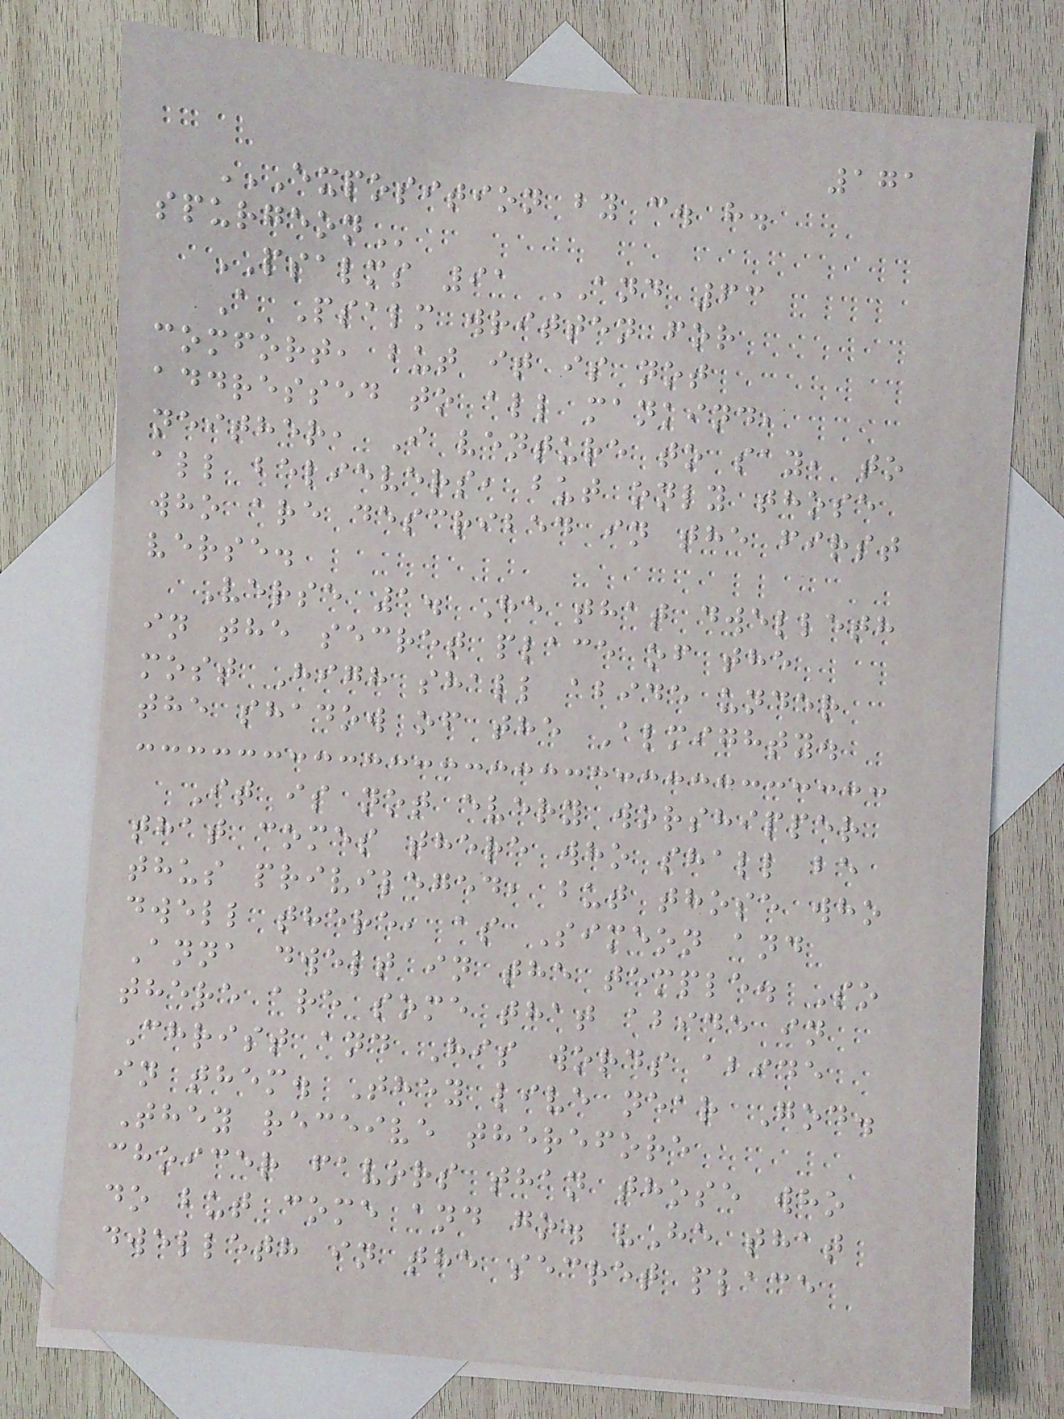171
EXPOSITION BY C. H.
SPURGEON
PSALMS 91 AND 63
A Psalm written for
comfort, but it is not
addressed to all mankind,
neither, I venture to say, to
all believers, but only those
who are described in the first
verse.
Verse 1. He that dwelleth
in the secret place of the
most High shall abide under
the shadow of the Almighty.
It is not every worshipper
that comes there who shall be
thus privileged, but those who
dwell there, as Simeon and
Anna dwelt in the temple. So
there are some that abide in
Christ and His words abide
in them. They live near God.
They receive therefore
choicer favors than those who
do but come and go. "He that
dwelleth in the secret place
